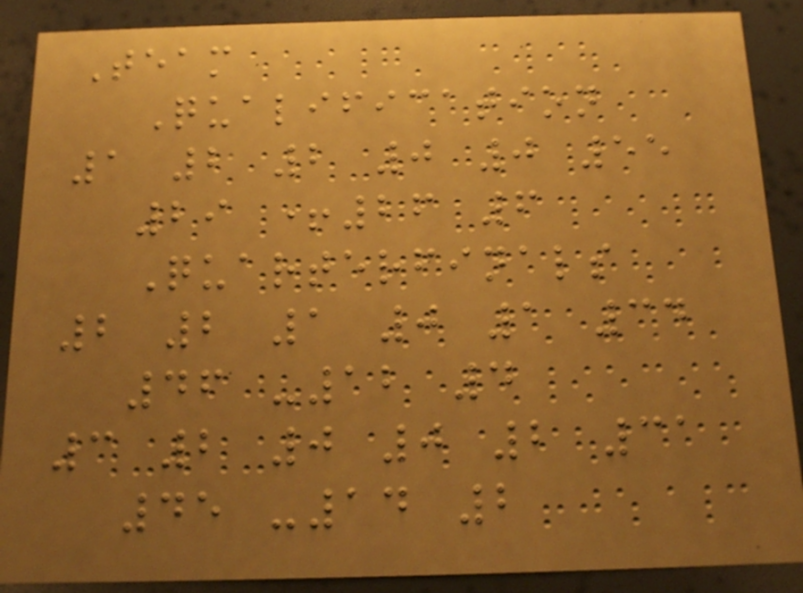Team
Qualification
1 2 2 0 0 55
29 +26 6
Quarterfinals
2 2 1 0 1 34
46 -12 4
3 2 0 0 2 31
45 -14 2
